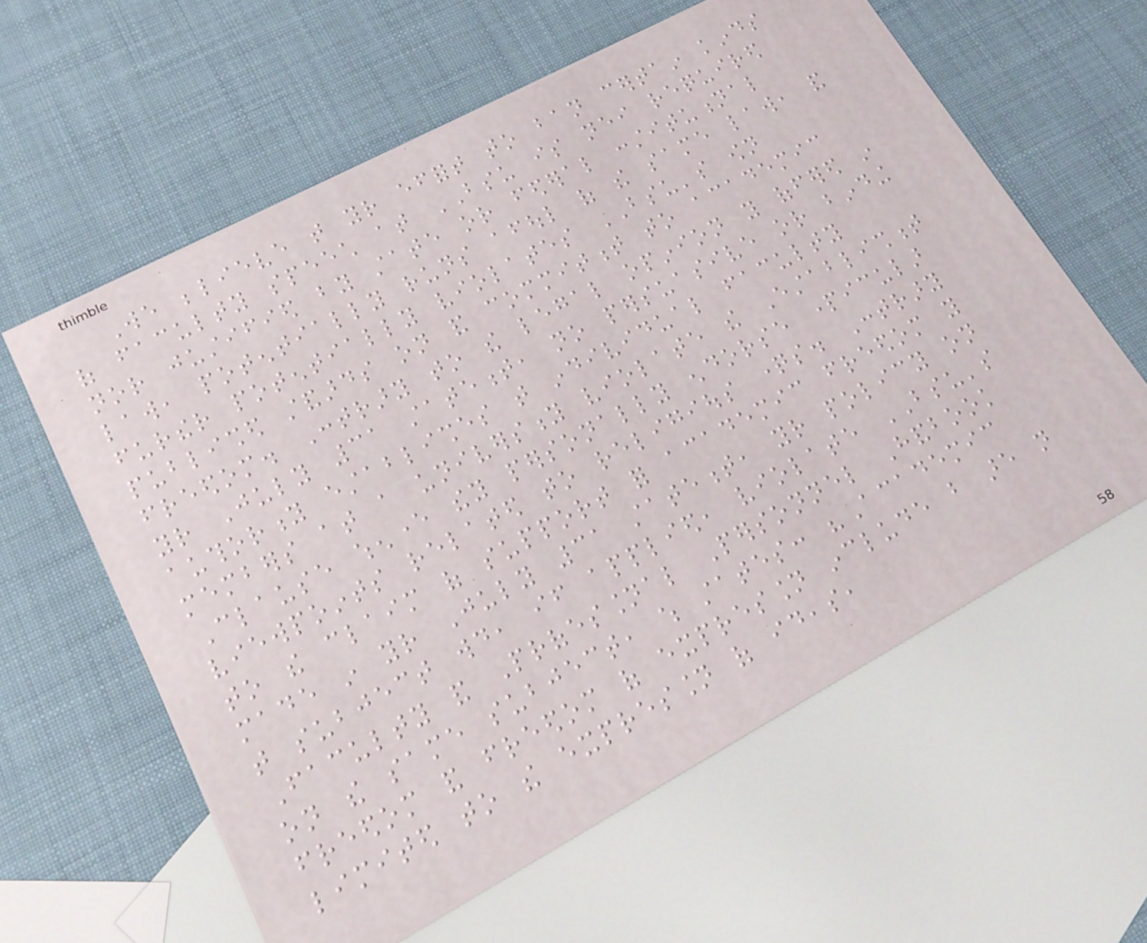We believe that your effort to ban certain kinds
of faculty speech at BSU is neither required
nor justified by state or federal constitutional
law, potentially runs afoul of the same law, and
further potentially violates BSU's own
published standards on and commitment to academic
freedom. Contrary to the legal opinion you offered in
your July 31 statement, no persuasive or binding
authority establishes that individual faculty
members at a university violate the Establishment
Clause whenever they personally endorse particular
viewpoints related to religious questions. Contrary
to the claim of support for academic freedom you
made in your July 31 statement, your policy on
that subject would, if applied, violate BSU's
Faculty and Professional Personnel Handbook
on the same subject, which states: "Academic
freedom and freedom of expression include but are not
limited to the expression of ideas,
